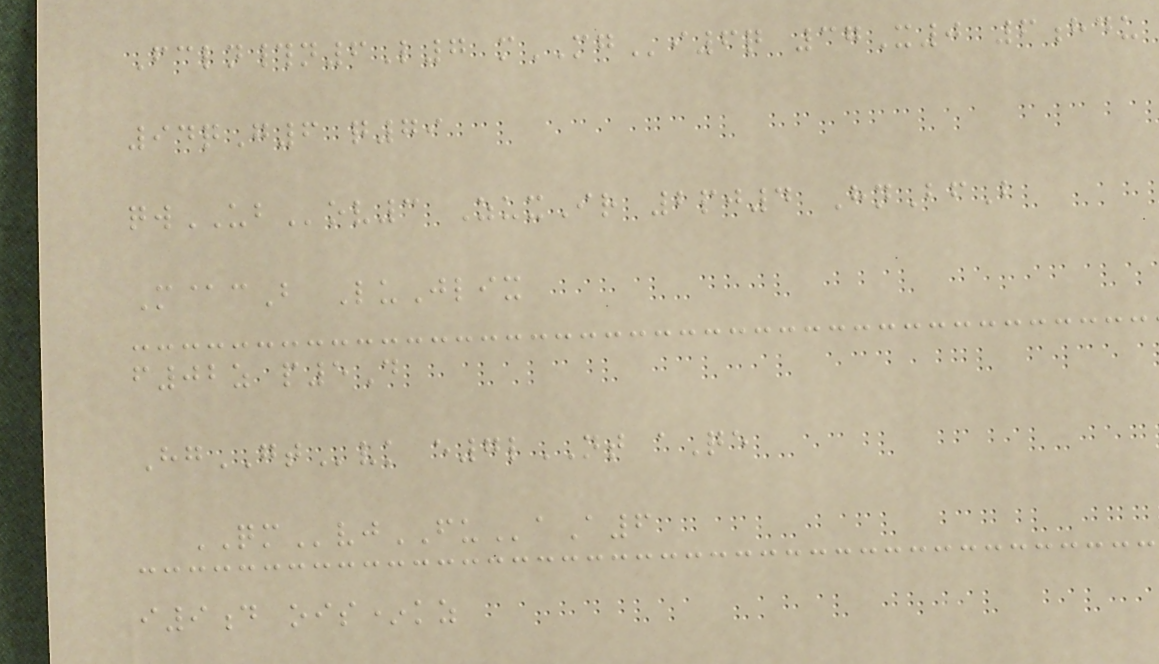Fcln#n6L7 mMGi6q 37X0 6hdu
94qG6 q79
qwUBov3 ZuxIr 2pj4 HnBfB
M@cB LuJlix
f02z p5D
HgGTvk e7lNT aQe
QMvjFUaA6
i9d ois*kz
